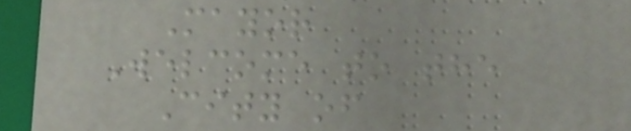Mayor
Welcome to the
City of
